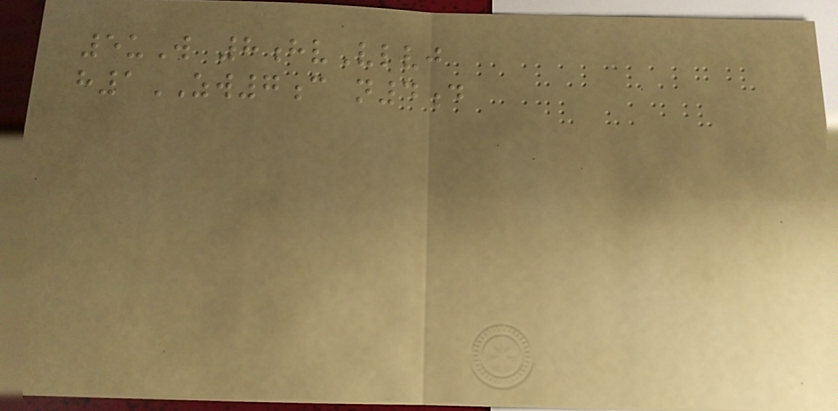5uW 8hvVlvj
h1ZW7c n4d
